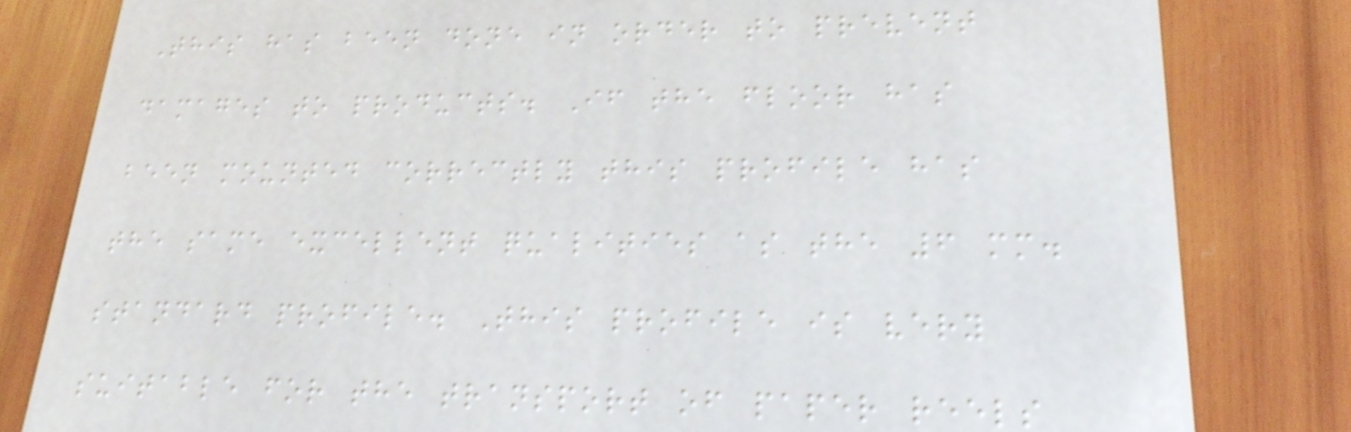This has been done in order to prevent
damages to products. If the floor has
been mounted correctly this profile has
the same excellent qualities as the 6 mm.
standard profile. This profile is very
suitable for the transport of paper reels
